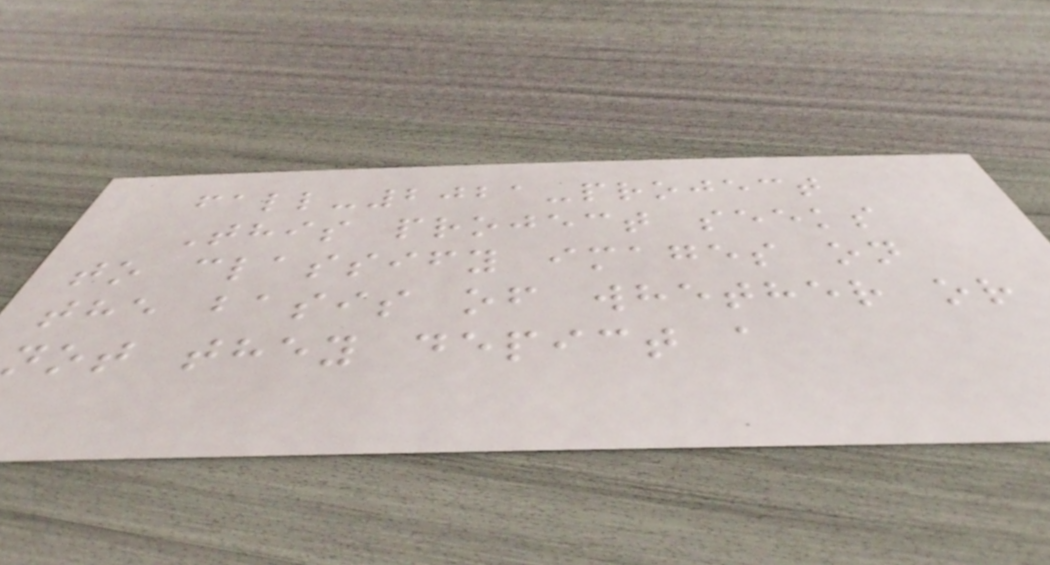fall-2021-project
This project seeks
to classify images on
the basis of whether or
not they depict a
